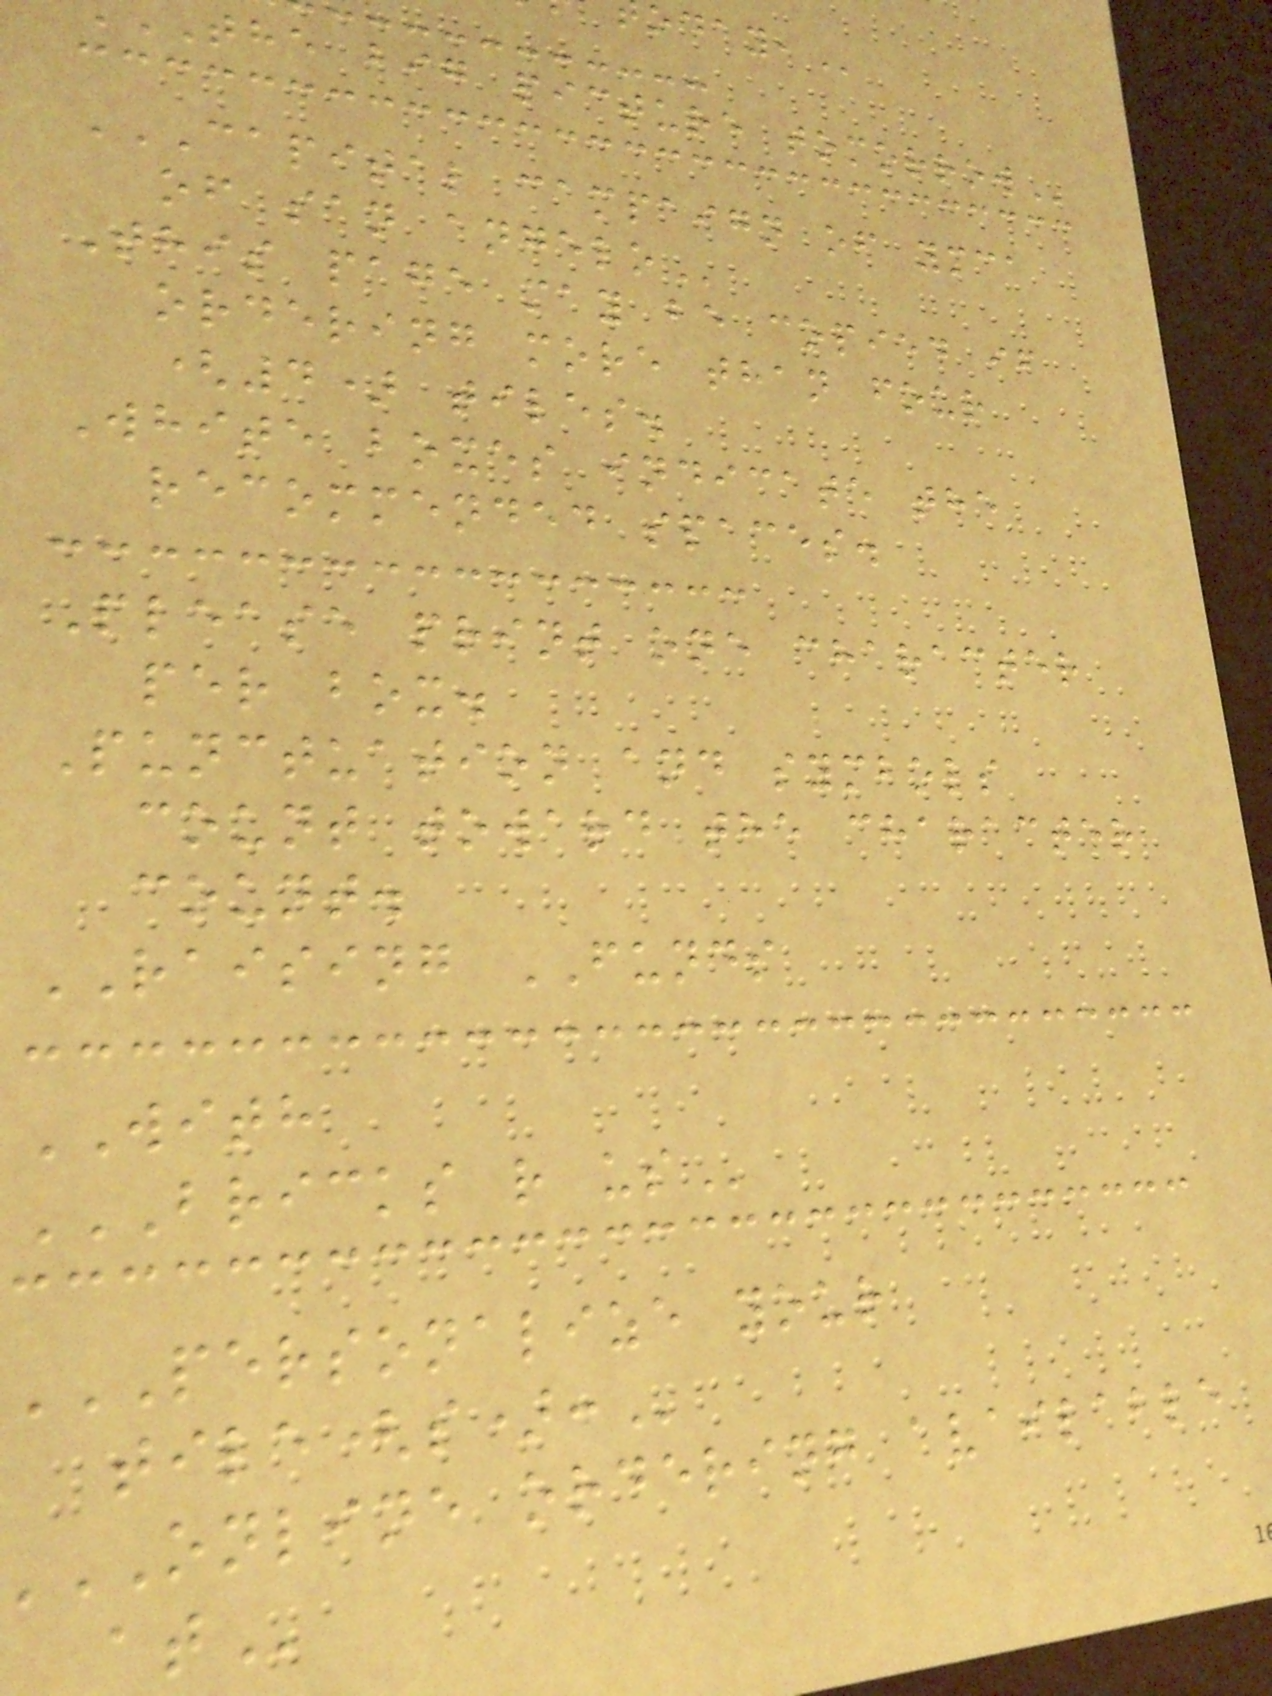the big picture
CAPITAL CAMPAIGN OF YMCA
of san
This page may be copied if
ordering more than four
(4) tiles.
White boxes indicate the
recommended spaces.
Please print one character
per box.
Punctuation and symbols
count toward the character
count.
RAISING FUNDS
WITH
BRICKS R US
PERSONALIZE YOUR
ONLINE ordering available
